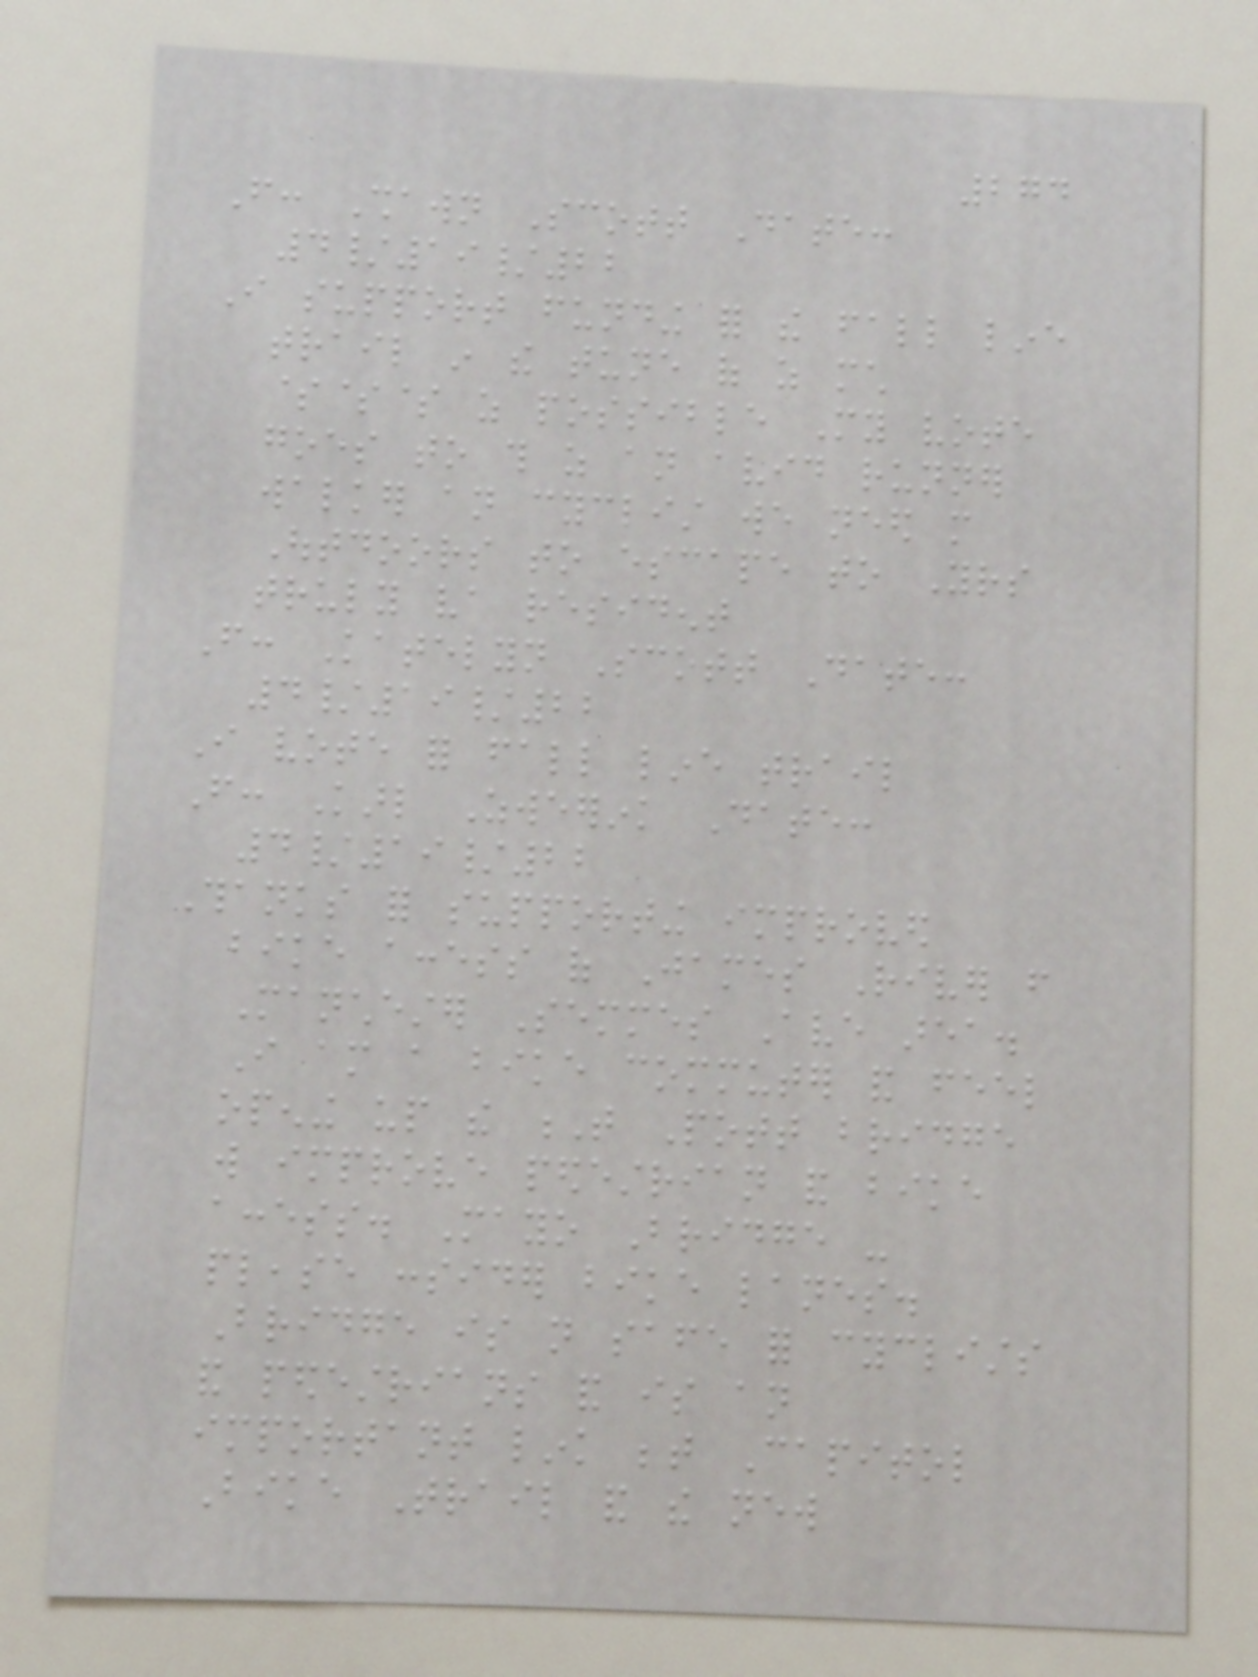274
From: Shawn Scott Date:
4/19/22
I support funding for the fall line
trail in the tune of as much
$$$ as possible My vote
goes to this as an avid runner
walker an cyclist we need more
Outdoors to escape to Yours
truly va resident
From: Katelyn Scott Date:
4/19/22
I vote for fall line trail
From: Karl Zweerink Date:
4/19/22
Thanks for supporting improved
bike access of James River from
Manchester Semmes Ave area.
I am a bike commuter and feel
opening up the T Pott bridge
will improve pedestrian and bike
access. Mayo Bridge -
please consider bike lanes.
Bridge is not safe for cyclists
and pedestrians and is an
important link between Capitol
Bike Trail and the new
